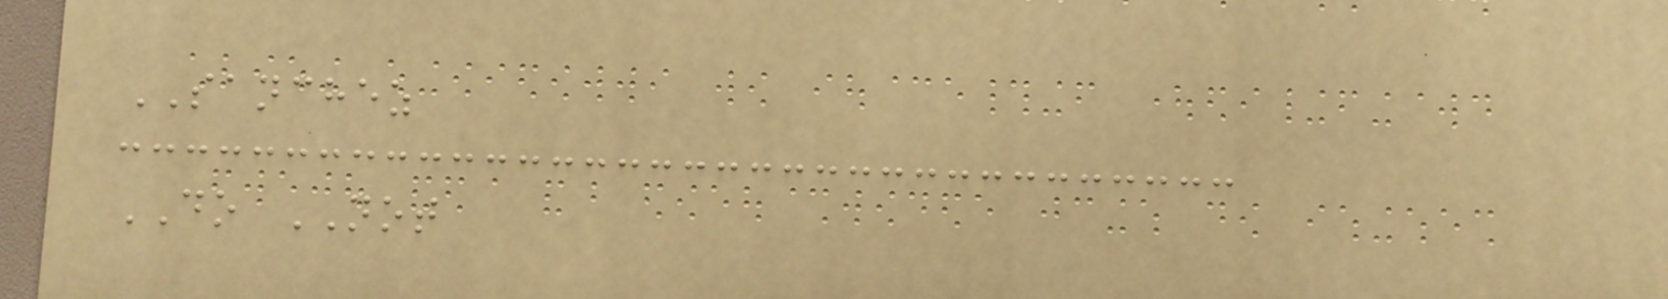SANCHEZ
DO NOT
